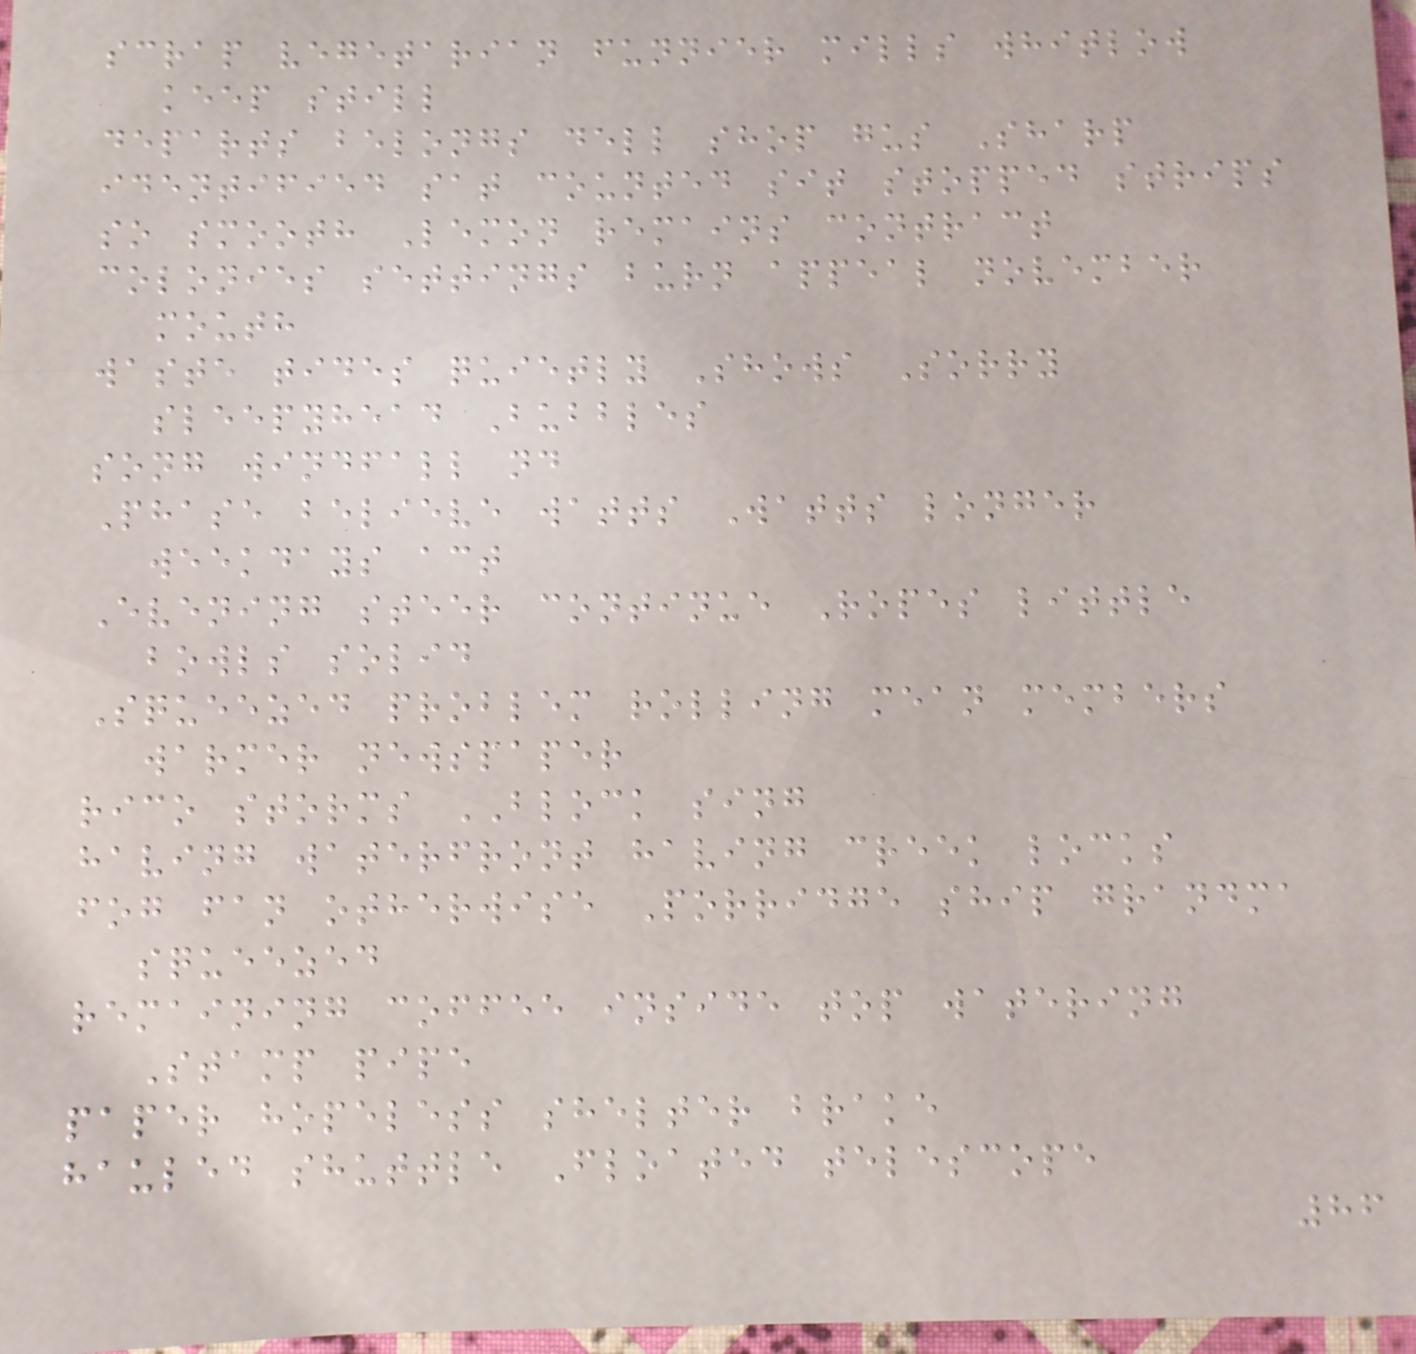scrap vegetarian funnier mills whitlow
keep still
departs belongs dell shop gus Sharp
identified sat counted sit stopped strips
so smooth Lemon remains contract
colonies settings burn appeal november
mouth
waste tides quietly Shows Sorry
sleepyhead Bubbles
song windfall nd
Phase believe watts Watts longer
weekdays act
Evening steer continue Ropes little
bowls solid
Squeezed problem rolling mean members
warmer newspaper
rico storms BLOCK sing
having waterfront having creek locks
fog fan otherwise Porridge ship grandma
squeezed
remaining coffee inside top watering
Stamp pipe
paper hopeless shelter brake
hauled shuttle Floated telescope
86
